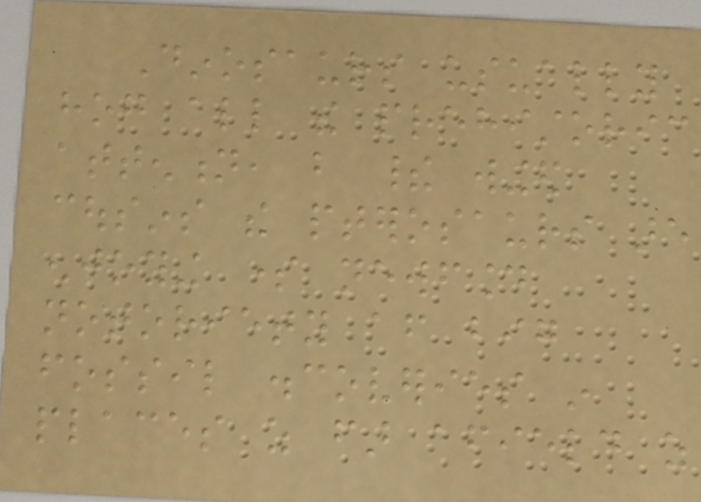Dinosaurs usually
hog all the prehistoric
attention, but their winged
cousins the pterosaurs are
enjoying some newfound
notoriety after big
fossil discoveries in
places as far afield as
